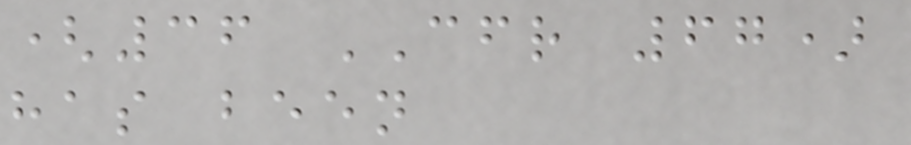(36 CFR 67)
has been
